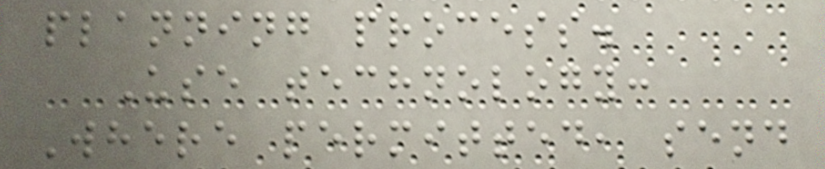planning process.
Use technology:
Where permitted, send
